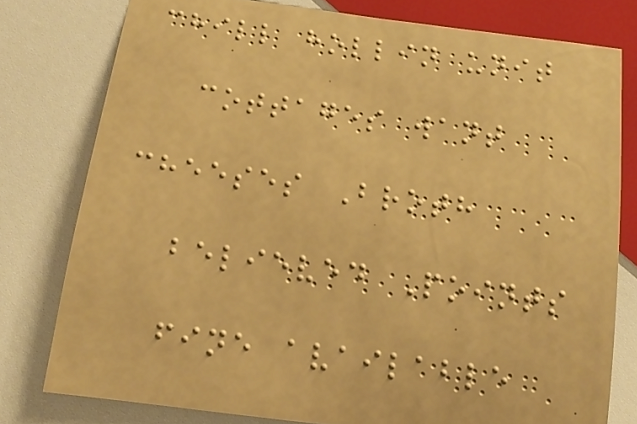chill hollin unit
cottages want
cheeses Broth
believed Points
fine available
